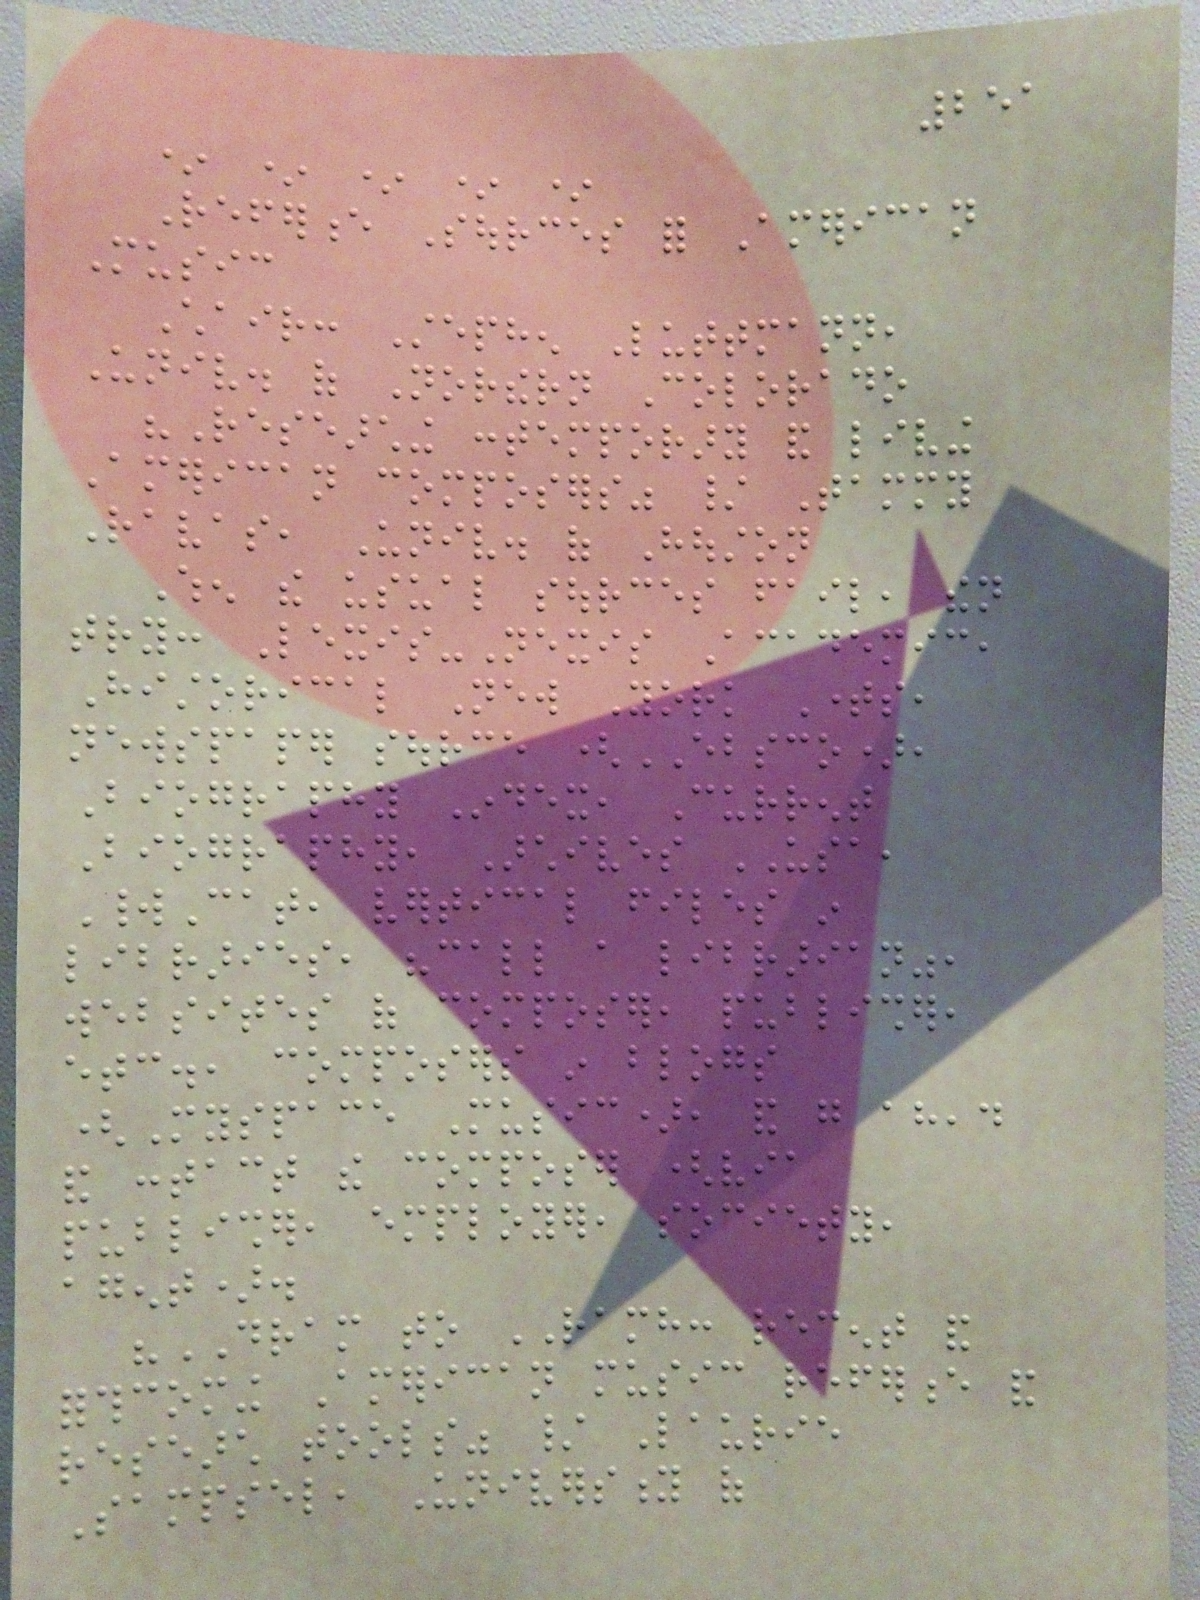251
* * * * *
Reference Sources for American
Music
Chair: Stephen Luttmann,
Univ. of Northern Colorado
"Researching contemporary and living
American composers" / Tammy
Ravas, Univ. of Houston
When the usual sources fail, then
try: Lexis-Nexis Academic,
Historical New York Times,
newspaper source (EBSCO),
Biography Index, Current
Biography, Archives USA,
WorldCat, vertical files in
libraries, "call a librarian",
websites of composer, publisher,
etc., composers in blogs
(Myspace Music), and go ahead
and contact the composer (via
publisher, employer, society,
agent).
"DRAM to RAMH: recent and
forthcoming American music reference and
research tools" / Laurie
Sampsel, University of
